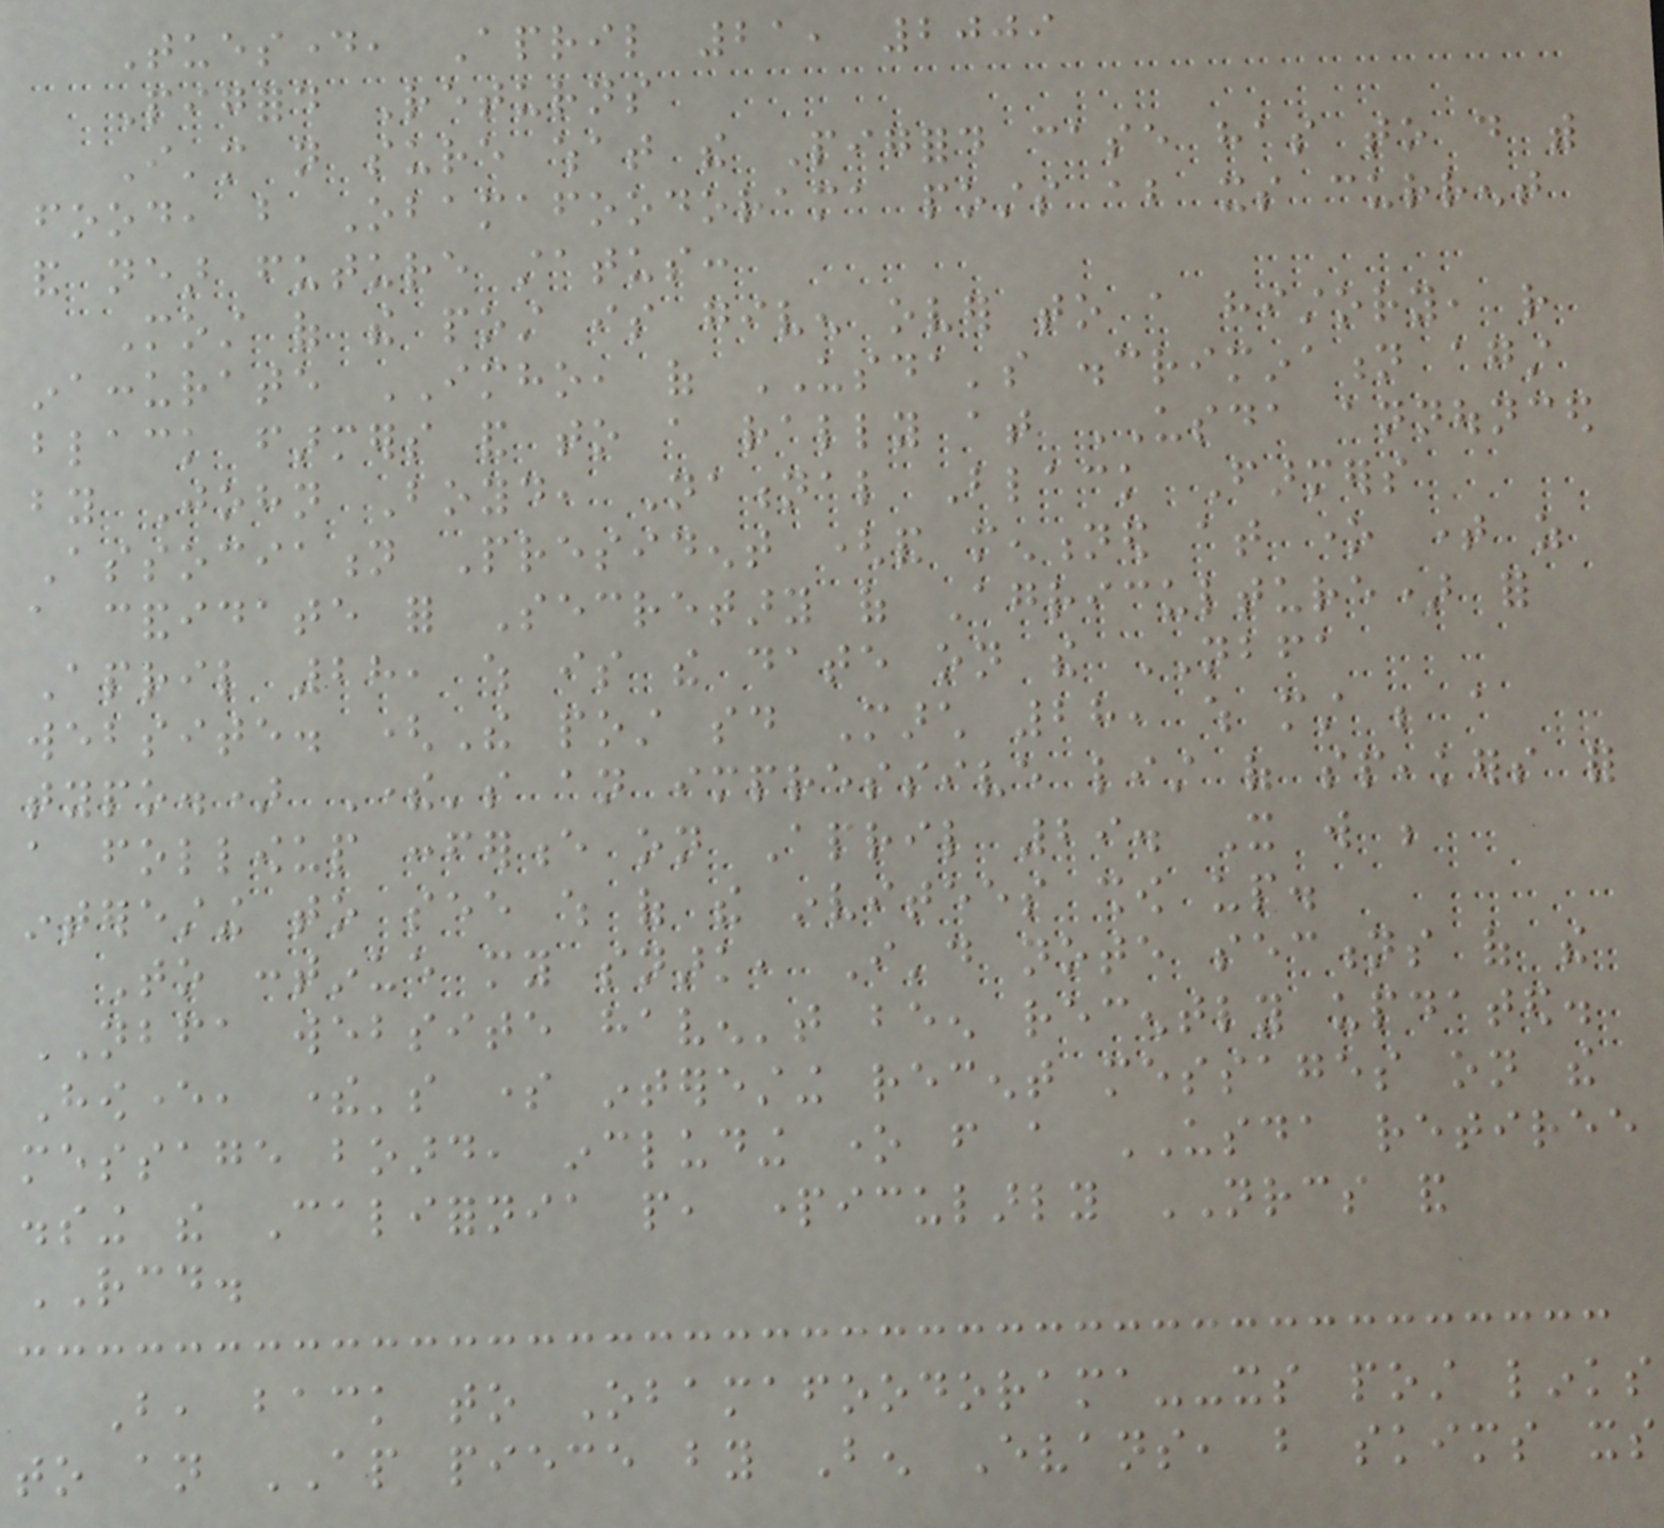Tuesday, April 21, 2009
Pigford Returns
I'm not sure what the Pigford case has to do with
food, but Obamafoodorama posts about its current
and near future status:
Most of the post is given over to a history, rather
inaccurate IMHO, of USDA's discrimination against
black farmers and to a rally at USDA announced
by John Boyd, National Black Farmers
Association President (and mentioned at one time as
a candidate for Secretary of Agriculture) for
April 28, which is the date on the NBFA
website. (The post said March 28, which must be a
typo.) There's an impressive list of speakers for
a followup conference on April 29. It will be
interesting to see which of the invitees show up.
To continue my snark, I'd note sections of the
NBFA website haven't been recently updated.
However, there's some interesting recent messages on the
message board, including one from a USDA retiree
dissing the California people, particularly NRCS and
RCD.
But, back to Obamafoodorama--its post links
to an AP piece by Ben Evans, but skims its
